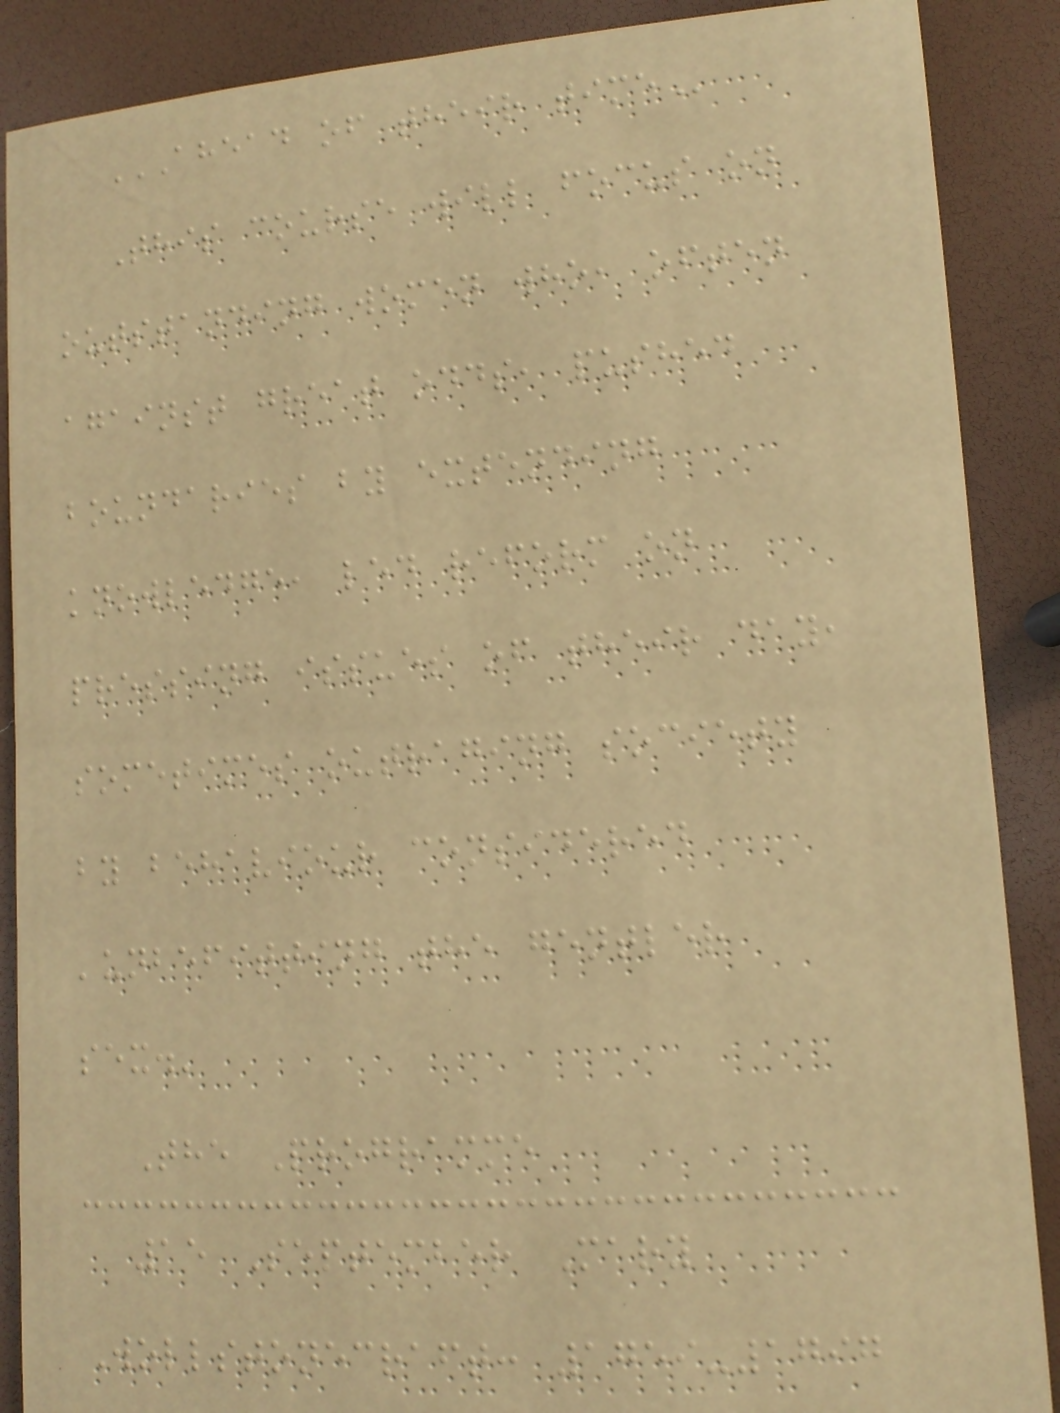AHEAD OF THEIR TIME
This course will focus on
outstanding women who, often
against great odds, pushed
boundaries by extending
knowledge, led reform on
pressing issues of their day,
sometimes outraging society
by behaviour considered
'unbefitting the gentler
sex.'
The Programme
15 September Mary
Wollstonecraft: 1759-1797
